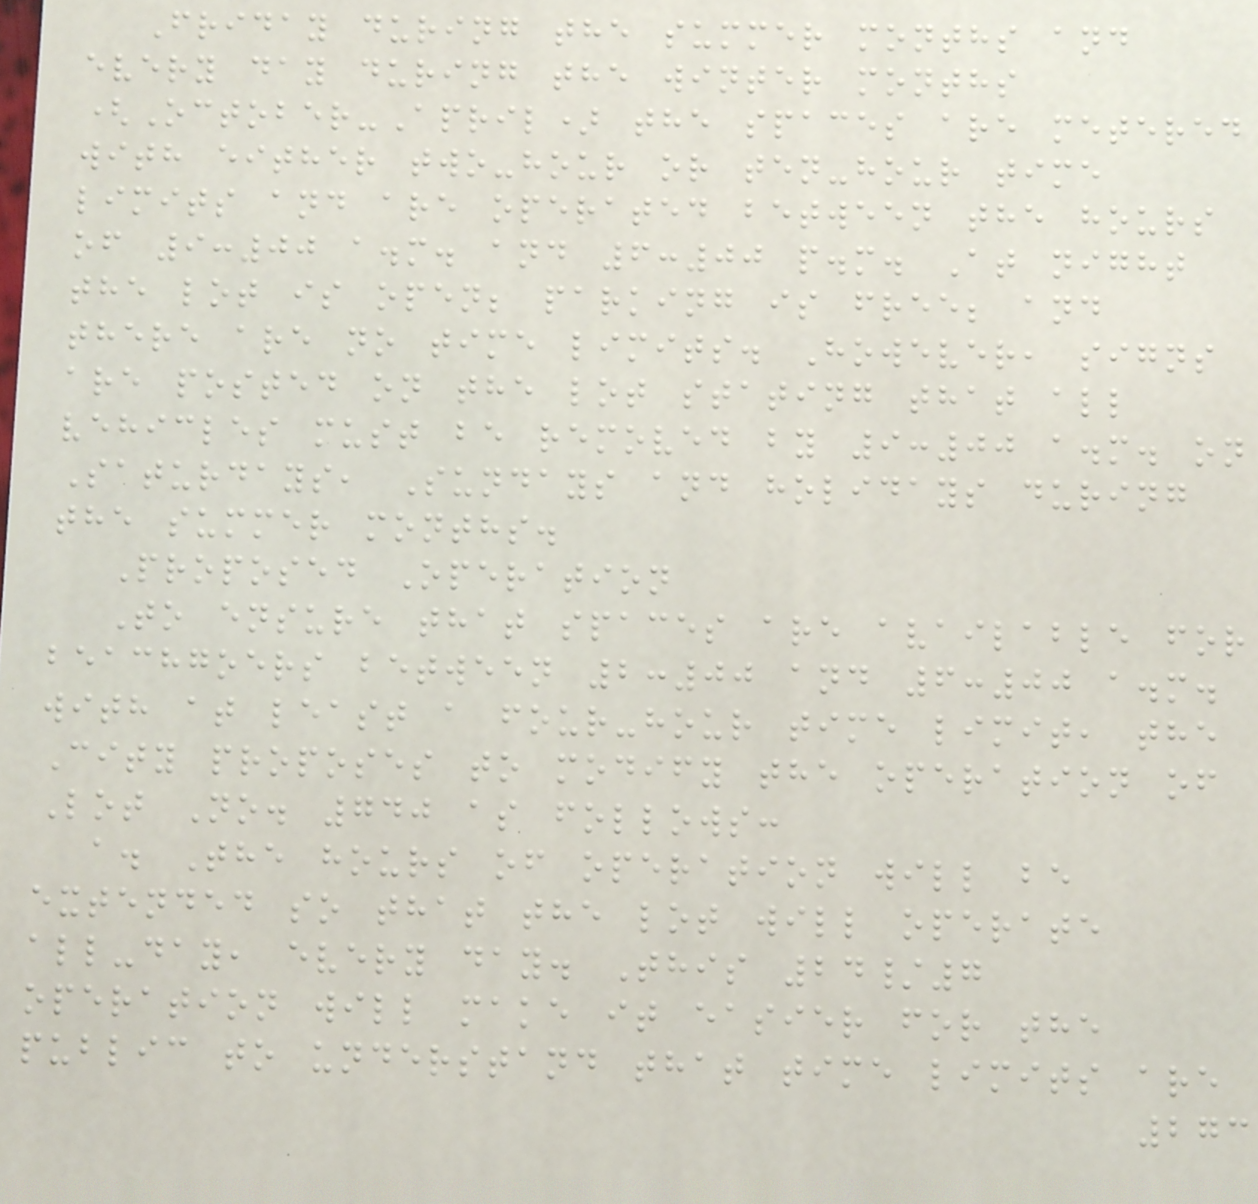Friday during the summer months and
every day during the winter months
(October-April) the spaces are metered
with either two-hour or ten-hour time
limits and are operated between the hours
of 9:00 a.m. and 6:00 p.m. At night
the lot is open; parking is free; and
there are no time limits. However, signs
are posted on the lot stating that all
vehicles must be removed by 9:00 a.m. on
Saturdays, Sundays and holidays during
the summer months.
Proposed Operation
To ensure that spaces are available for
beachgoers between 2:00 and 6:00 a.m.
with at least a four-hour time limit, the
City proposes to modify the operation of
Lot No. 740 as follows:
a. The hours of operation will be
extended so that the lot will operate
all-day, every day. This 24/7
operation will make it easier for the
public to understand that time limits are
273
